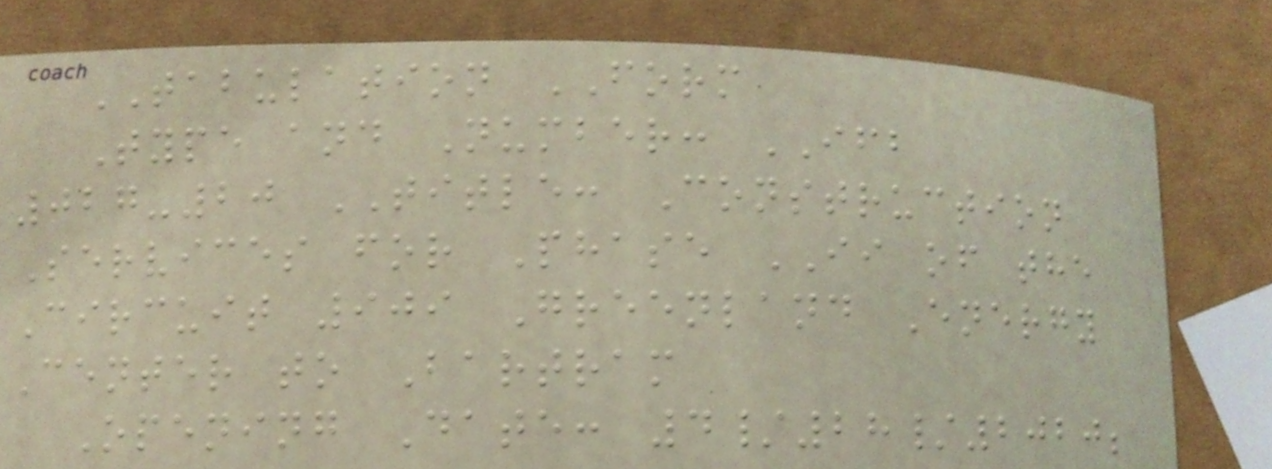TABULATION FORM
Type and Number: IFB
027-20 TITLE: Construction
Services for Phase II of the
Circuit 909 Greenland Energy
Center to Bartram
Opening Date: 4/28/2020;
